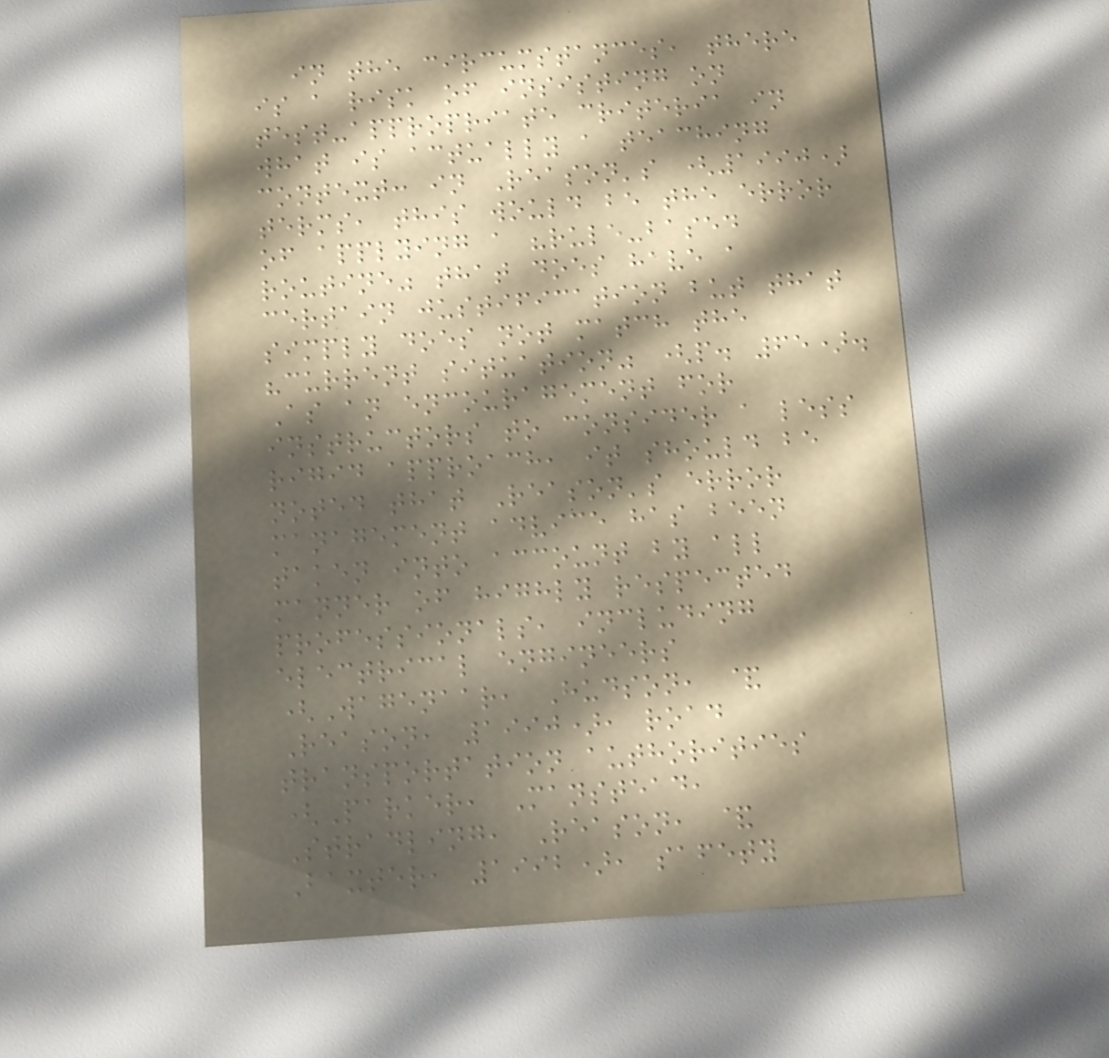in the circumstances, there
is a risk of insisting on
test-appropriate criteria in
what is actually a teaching
context: in Reason's (1990)
terms, this would be the error
of applying a "rule-based
routine" that does have a
certain justification but that
simply does not match the
"current situation" (p. 65).
As an encouragement for
instructors to consider a less
rigid approach, it should be
noted that Reason's error
management advice has been
taken into account by all
manner of highly respected
professionals, including
electrical engineers
(Wagenaar, Hudson, &
Reason, 1990), road
transportation authorities
(Parker, Manstead,
Stradling, Reason, &
Baxter, 1992), safety
